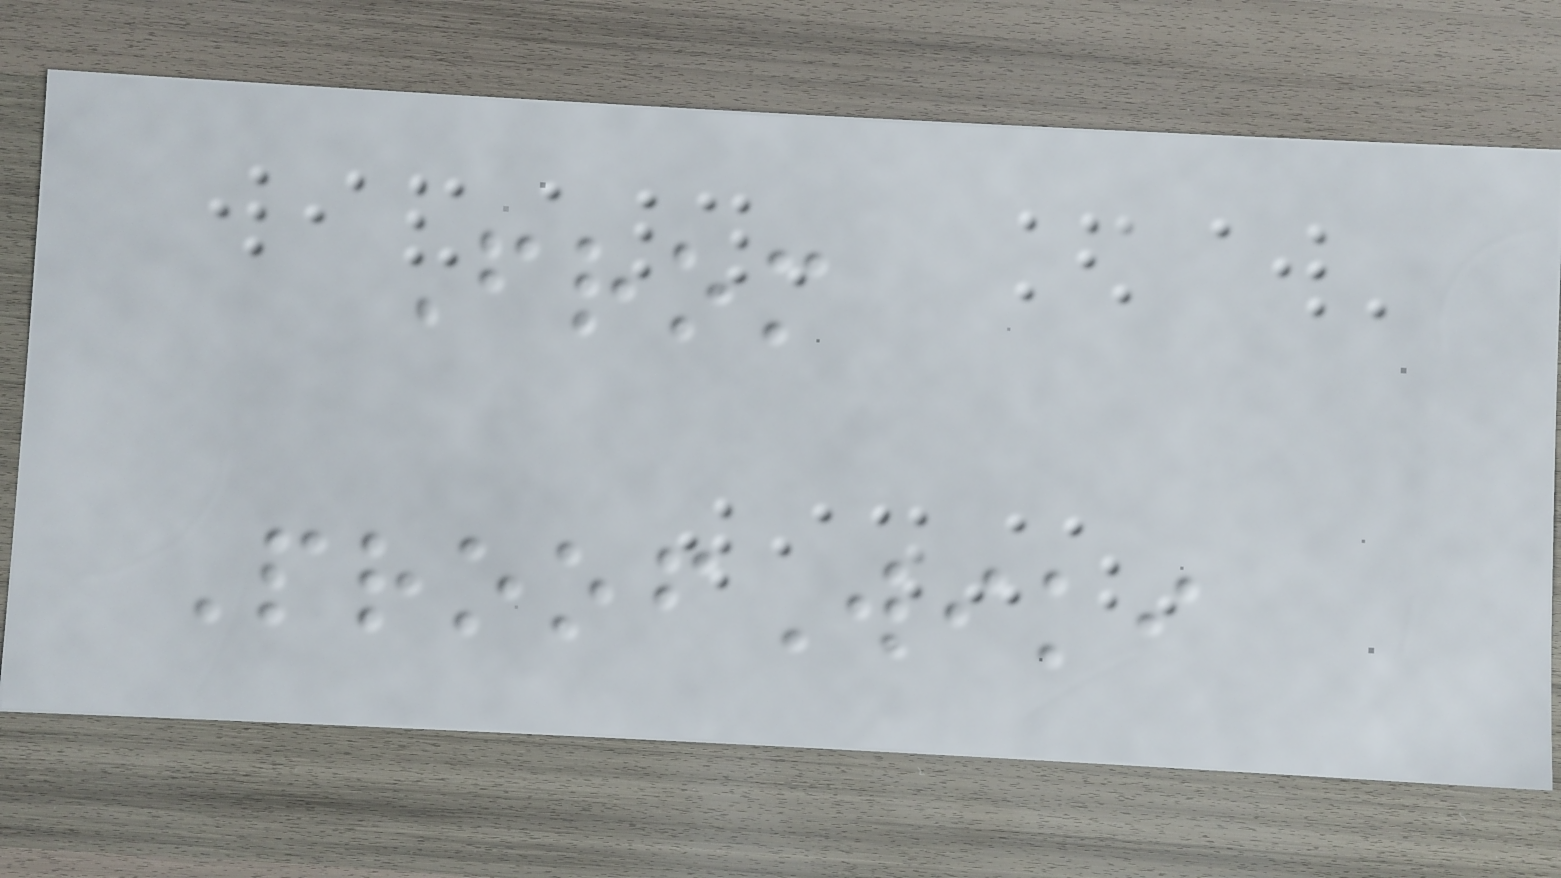From
ProofWiki
